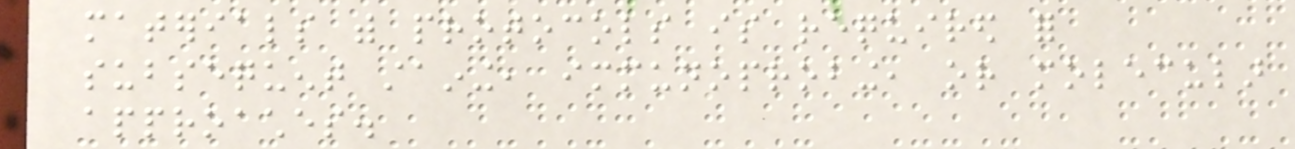materials with protocols is required for
subsequent staining, immunoprobing, or molecular
approaches.
